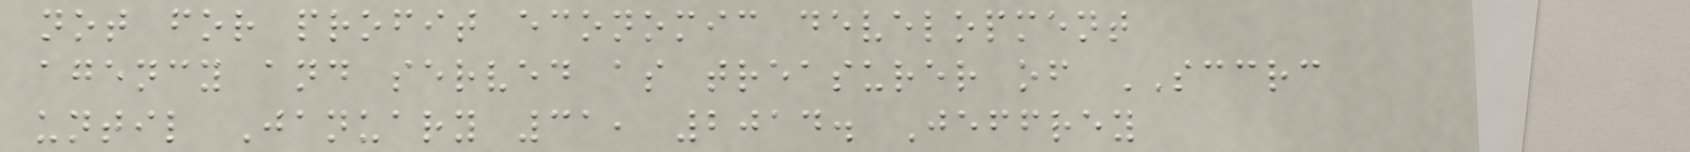not for profit economic development
agency and served as treasurer of SCCRC
until January 31, 2014. Jeffrey
